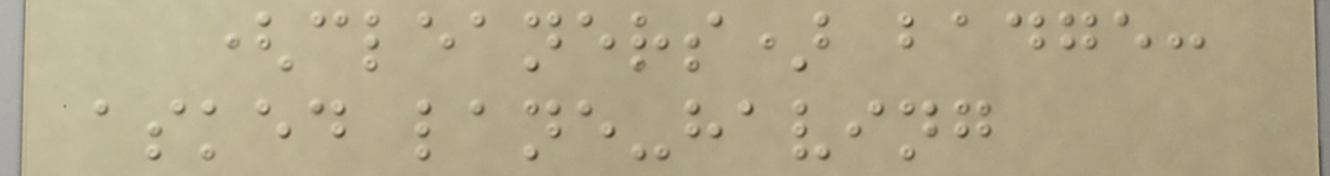(cleaners) badge:
asked lane-having
